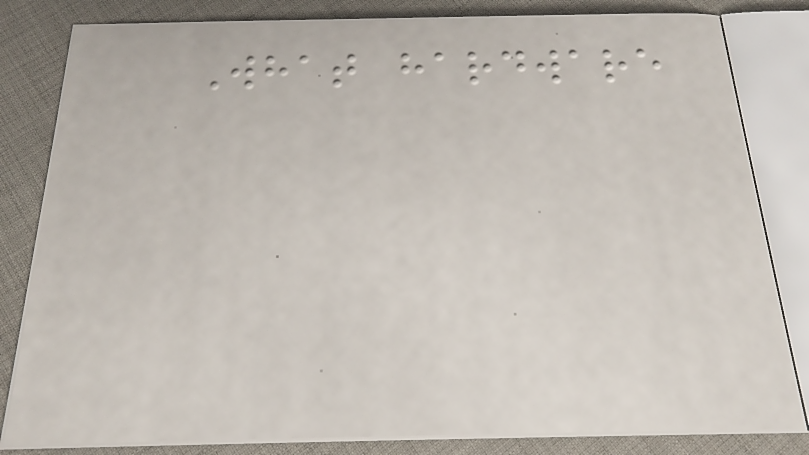What hardware
